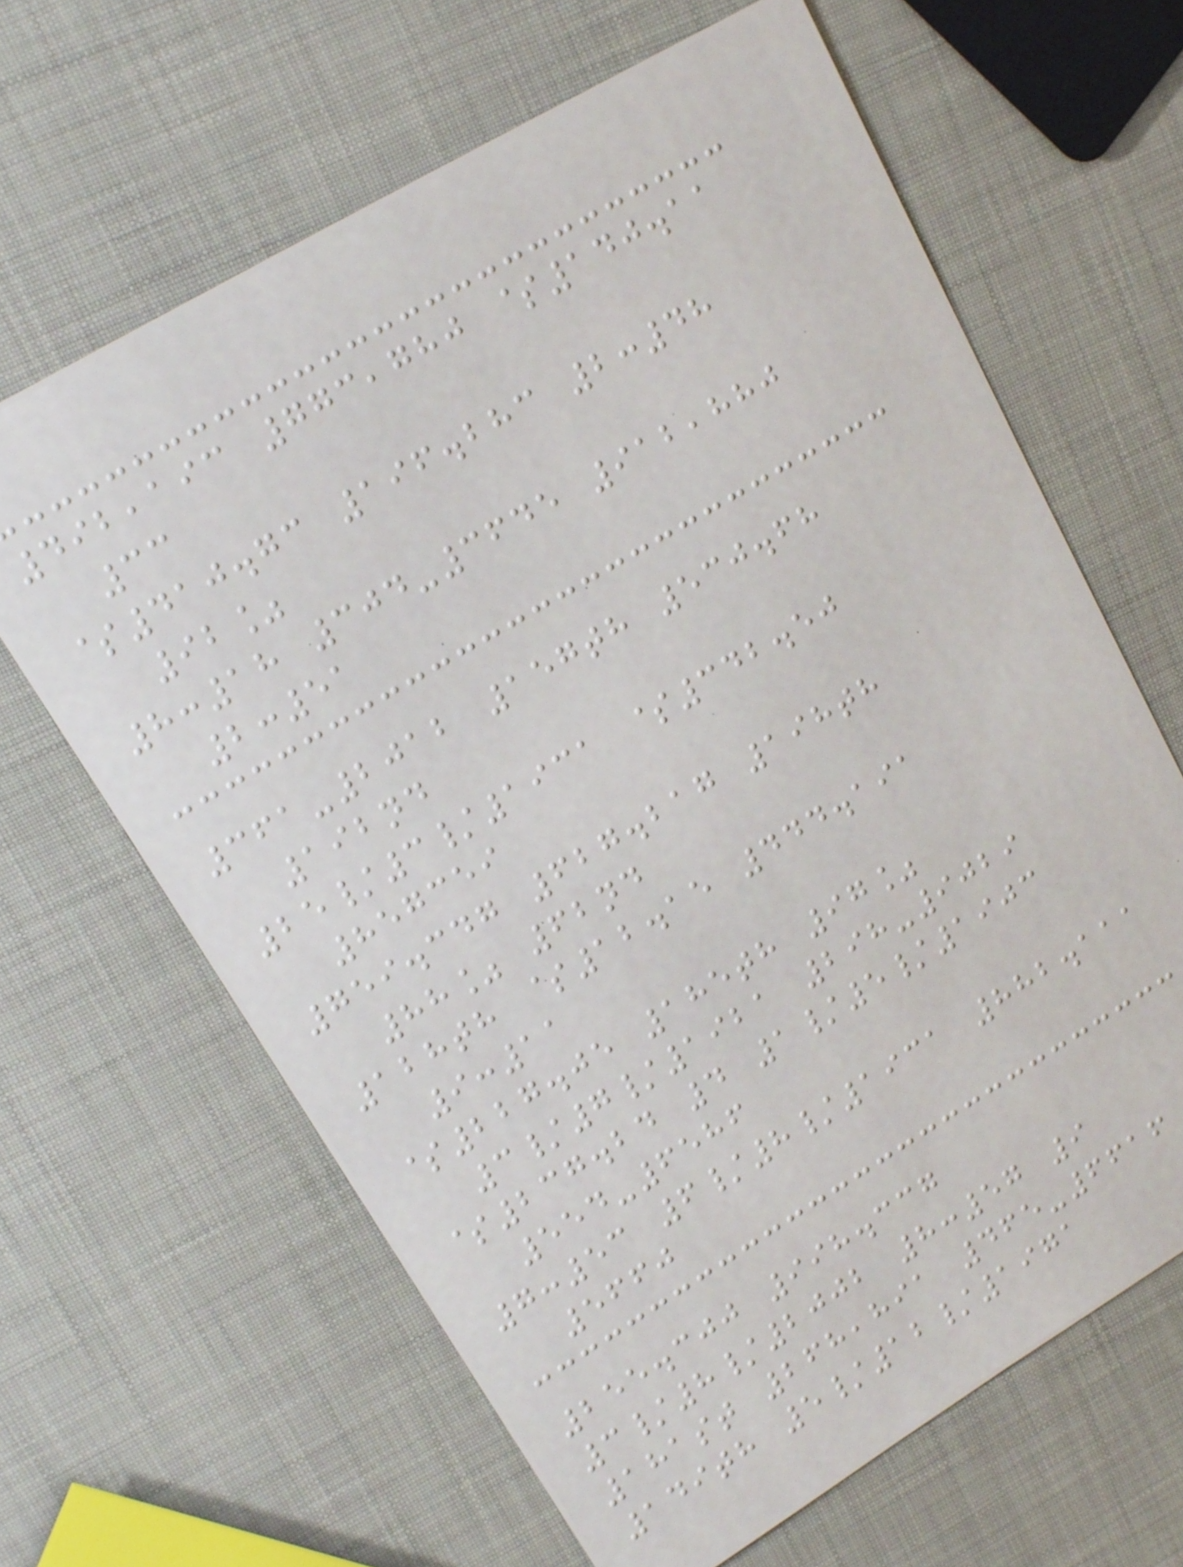492,193 773,780 $140.11
33
$410.73 196.283 2:48
92%
8:18 304-3645 912,880
2:51
361-2012 157th 530.68
192nd
25/3/1931 $342.50
857359
759.347 627.217 198th
88% 62nd
128th $12.15 444.191
9:11
$227.05 185th 97%
3/7/1921 298-9029
$237.24 4 1/5/1903
554-6586
7:53 6/8/1931 882.111
5660
255.300 998.337
3/8/2002 8:57 9
181st 268,891 465-6616
149th 5/12/1971
